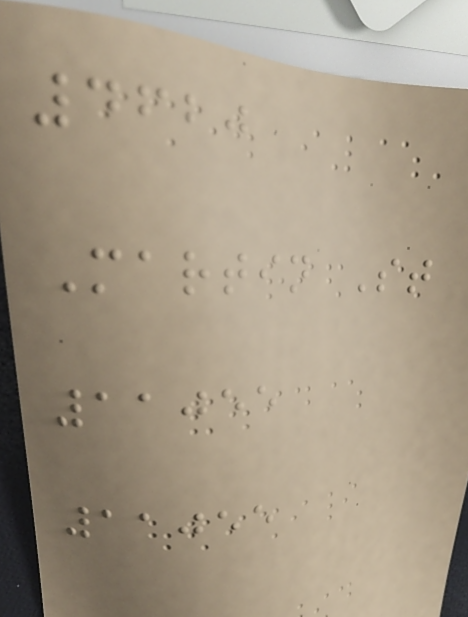4620
Martin St
11055
11055
